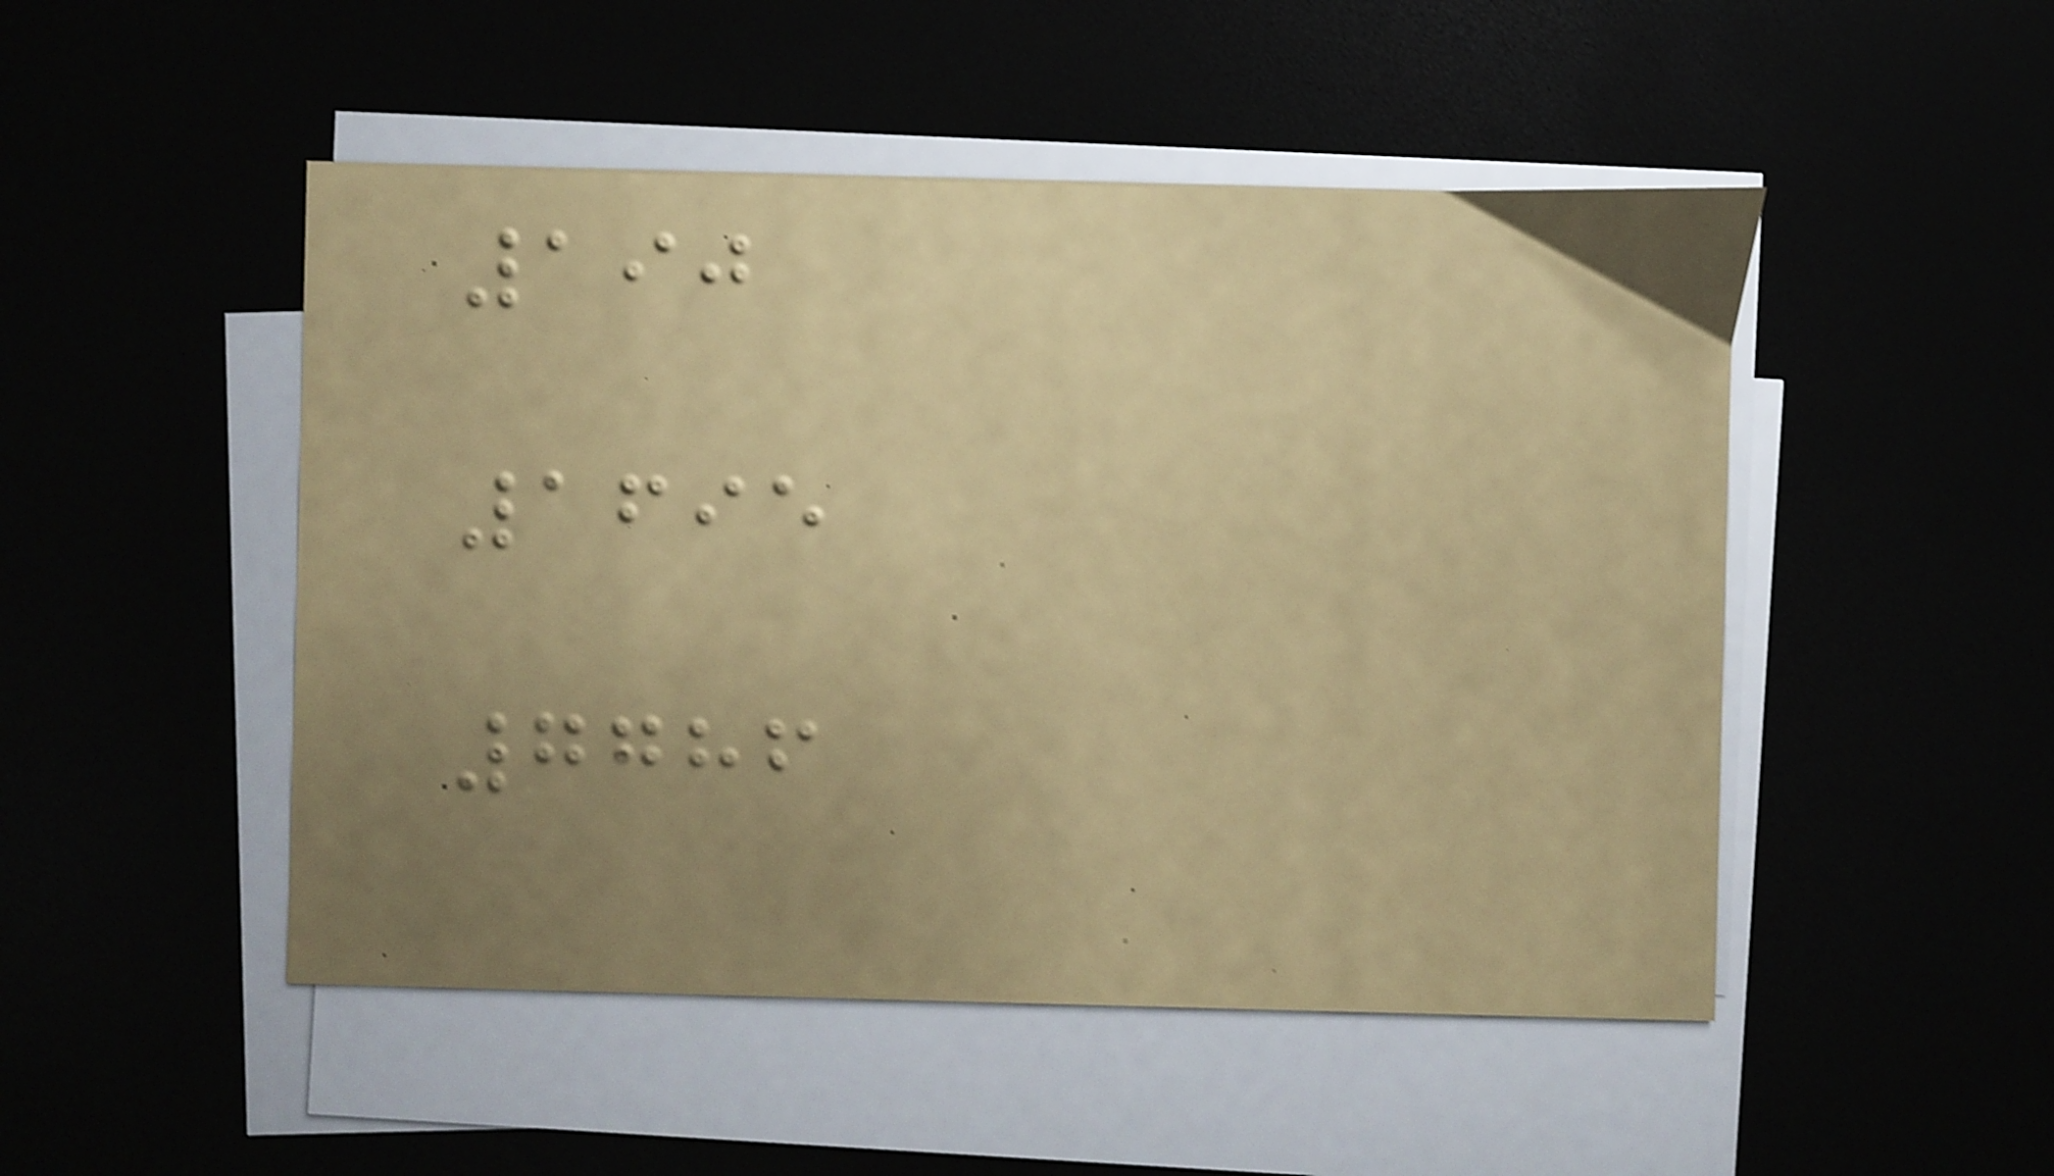190
1695
7786
